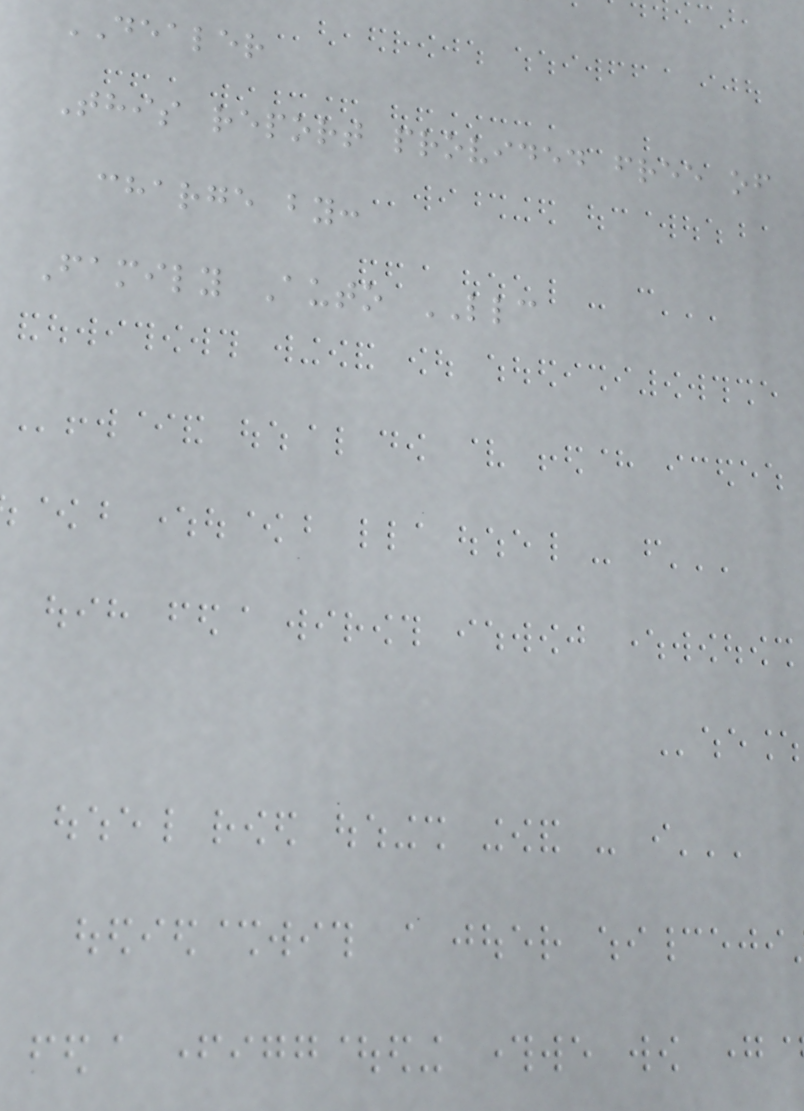DEALER
This report provided free of
charge by:
Family Auto LLC
